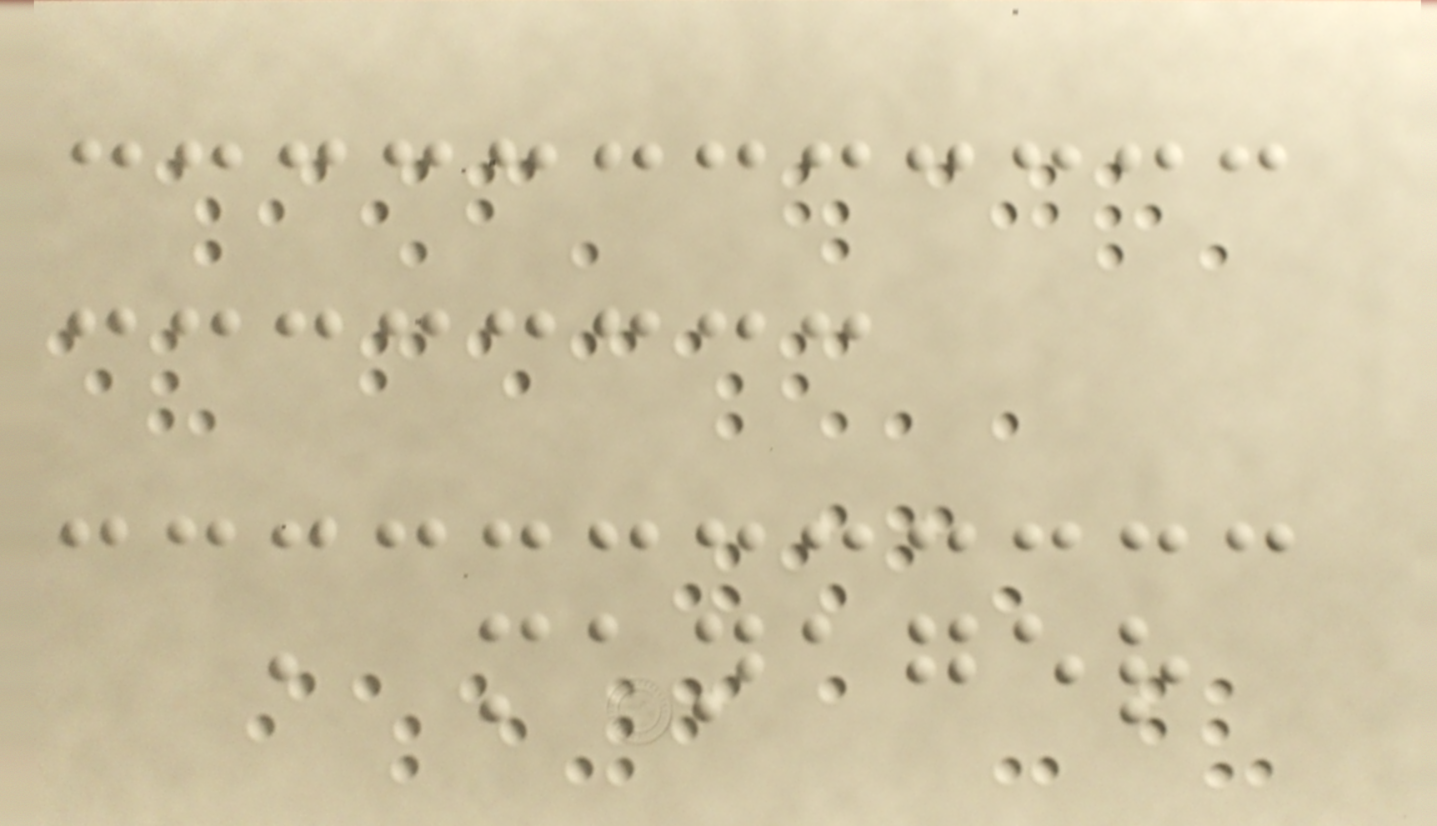, manager
